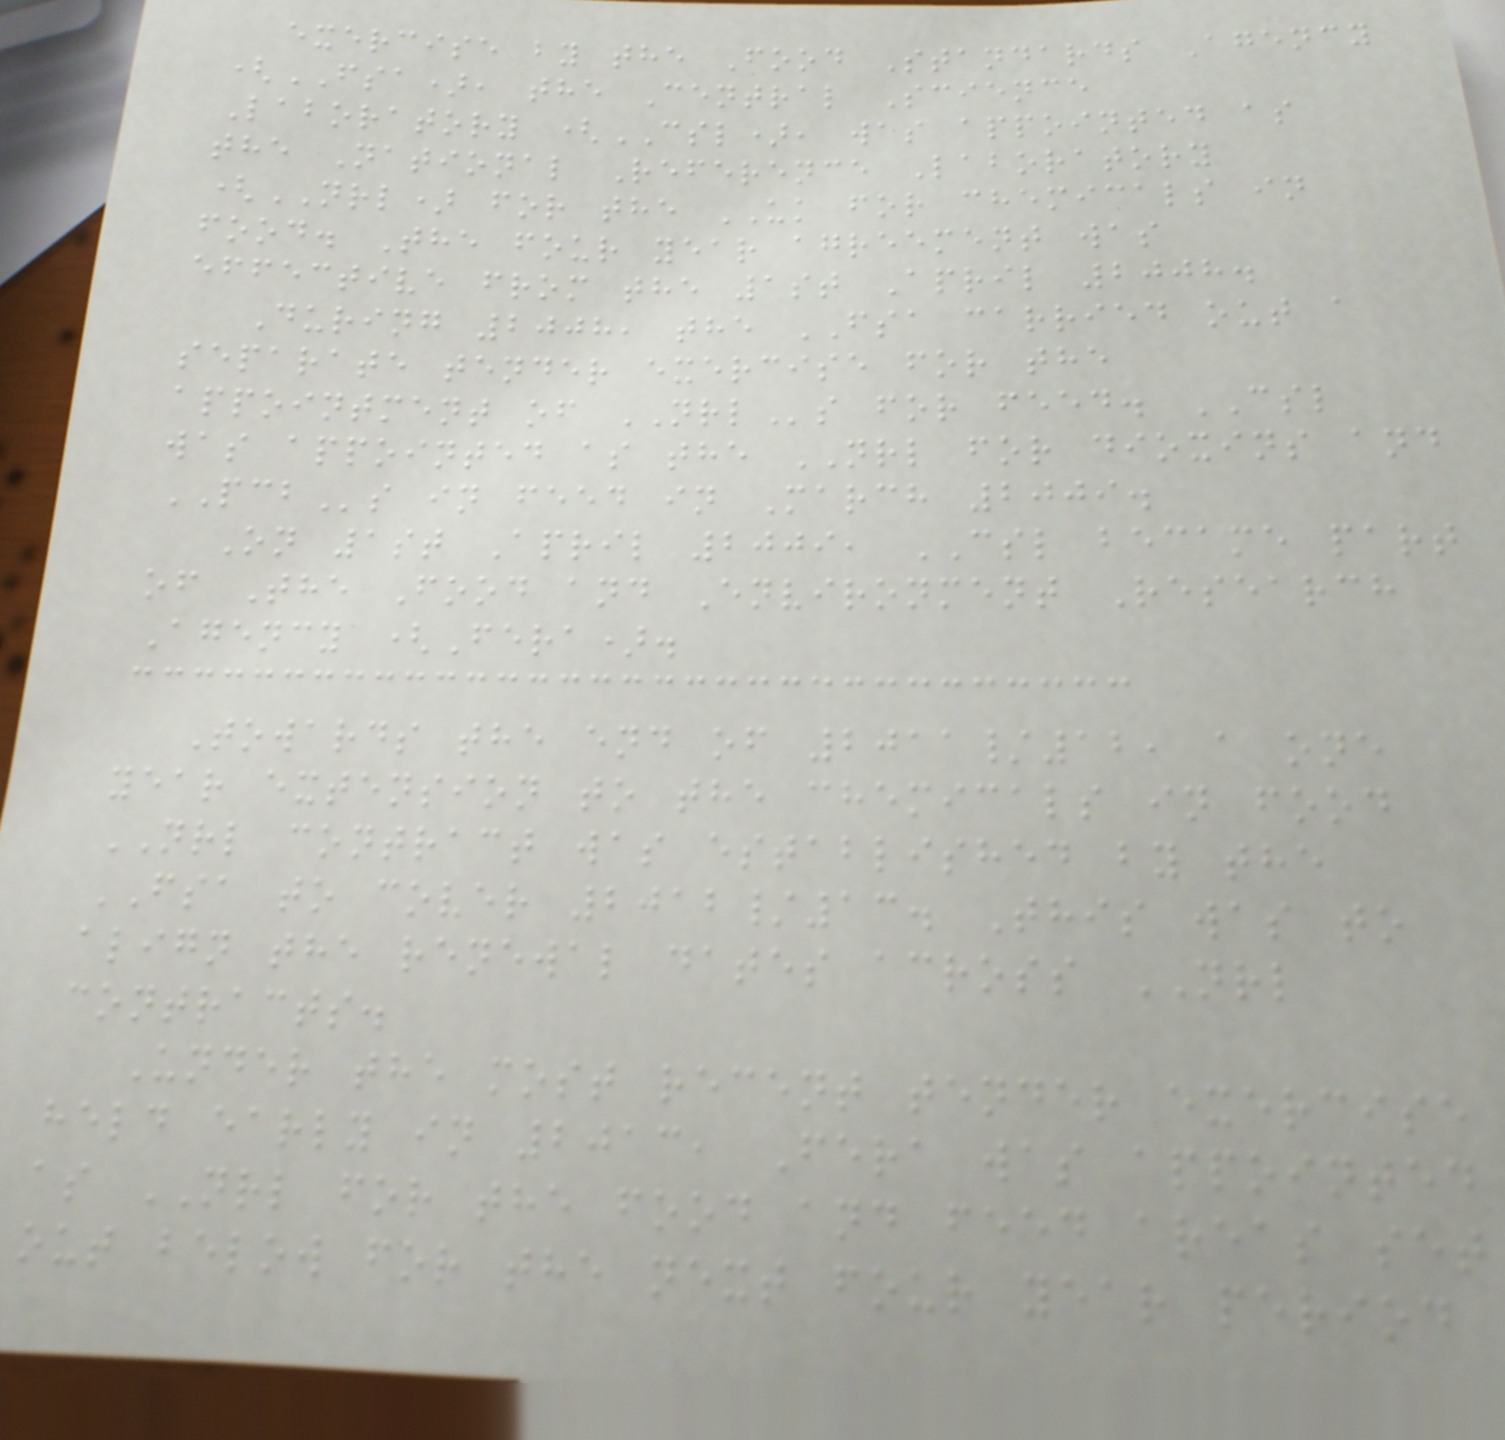exercise by the Food Standards Agency
(FSA), the Central Science
Laboratory (CSL), was appointed as
the National Reference Laboratory
(NRL) for the UK for chemicals in
food. The four year agreement was
effective from the 1st April 2008.
During 2008, the FSA carried out a
separate tender exercise for the
appointment of NRLs for feed. CSL
was appointed as the NRL for dioxins and
PCBs in feed in March 2009.
On 1st April 2009, CSL became part
of The Food and Environment Research
Agency (Fera).
Towards the end of 2011/12, a one
year extension to the chemicals in food
NRL contract was established by the
FSA to cover 2012/13. This was to
align the renewal dates across NRL
contracts.
Under the most recent tender exercise
held early in 2013, Fera was appointed
as NRL for the food and feed areas set
out below for the next four year period
